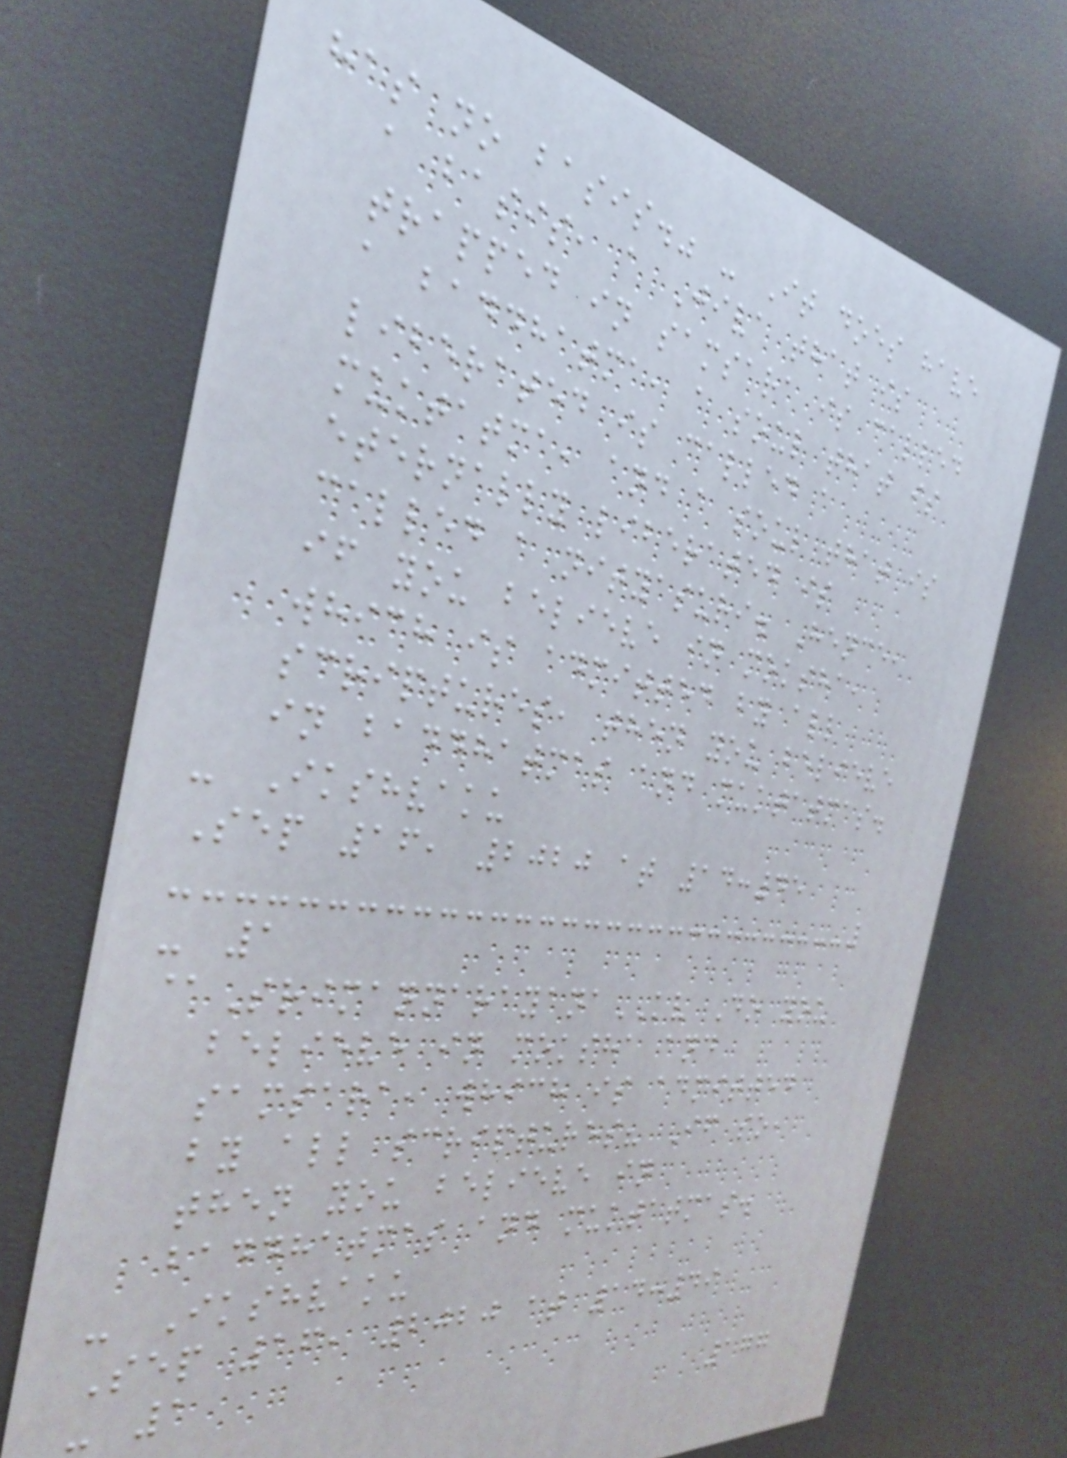has no basis." - It does have
a basis, a Jiva that is
trapped in samsara is called
a baddhatma, a soul that is
liberated is called a
muktatma, and a soul that is
eternally liberated is
called a nityasuri. Hence,
if you believe in moksha,
which is admitted by all
scriptures, then you believe
in baddhatmas and muktatmas.
- Ikshvaku
Sep 16, 2020 at 14:45
- 1
@SrimannarayanaKV Do you
believe in moksha and
samsara, which is admitted
by all scriptures? If so,
then you believe in
baddhatmas and muktatmas.
- Ikshvaku
Sep 16, 2020 at 14:49
- 1
177
